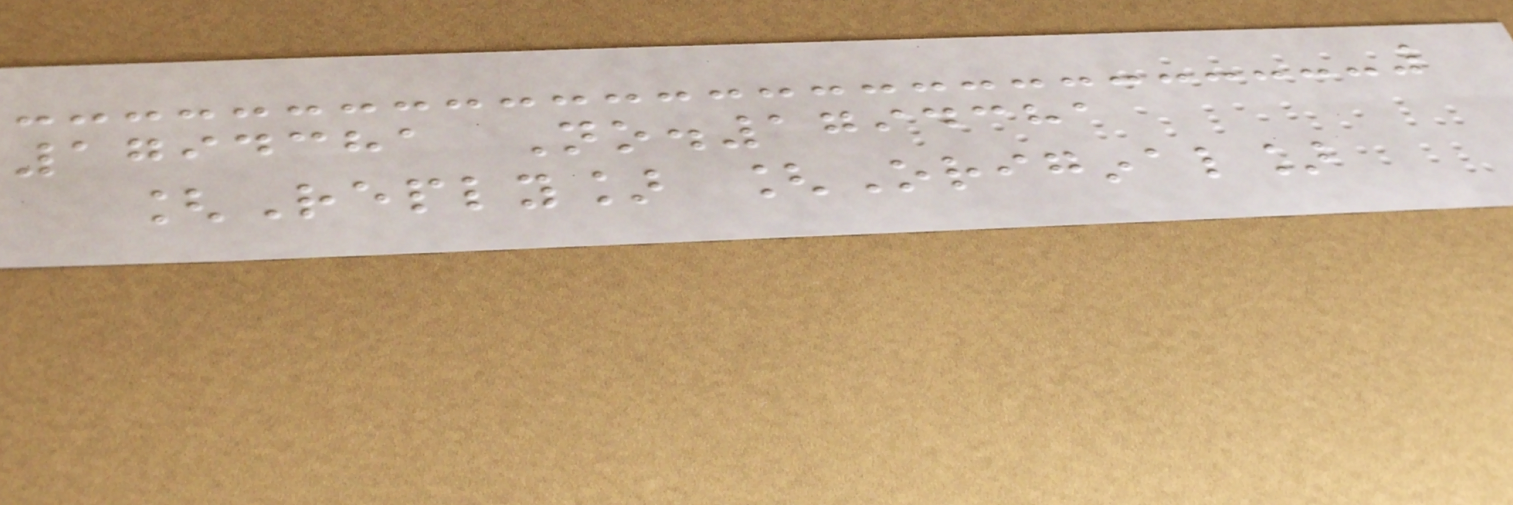1794381 No.1794381
[Reply] [Original]
